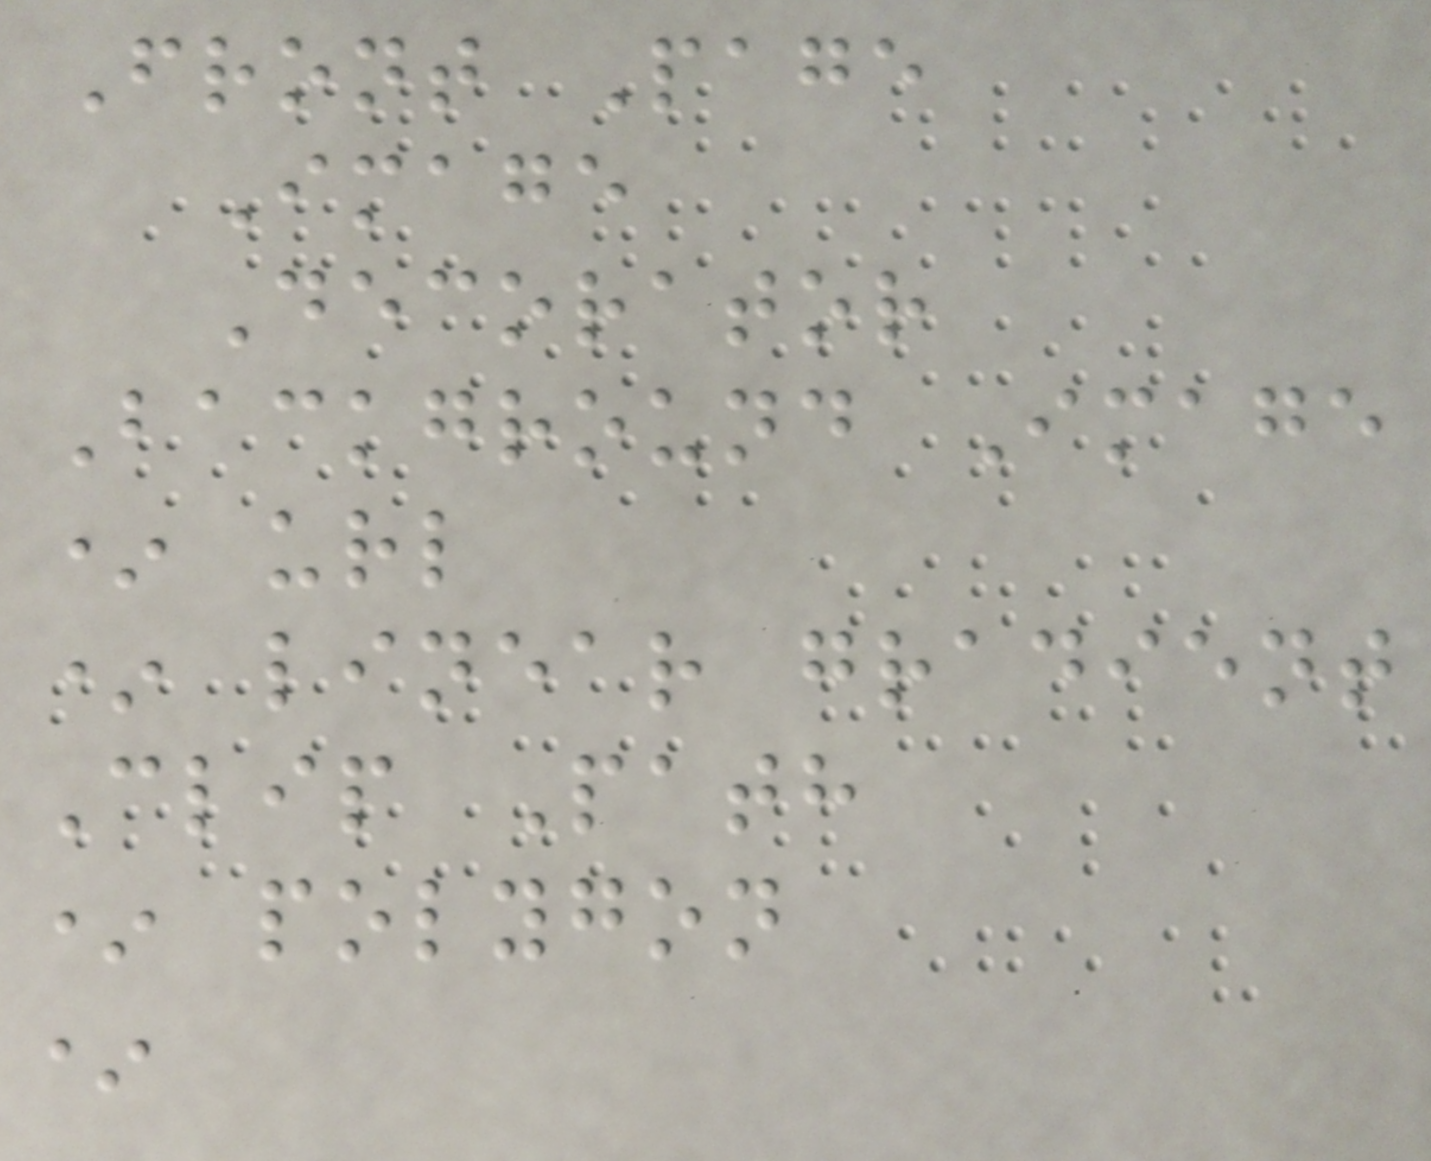Front Page
Image
Decorator
Background Image
* url
* linear gradient
Clip Path
* polygon
*
